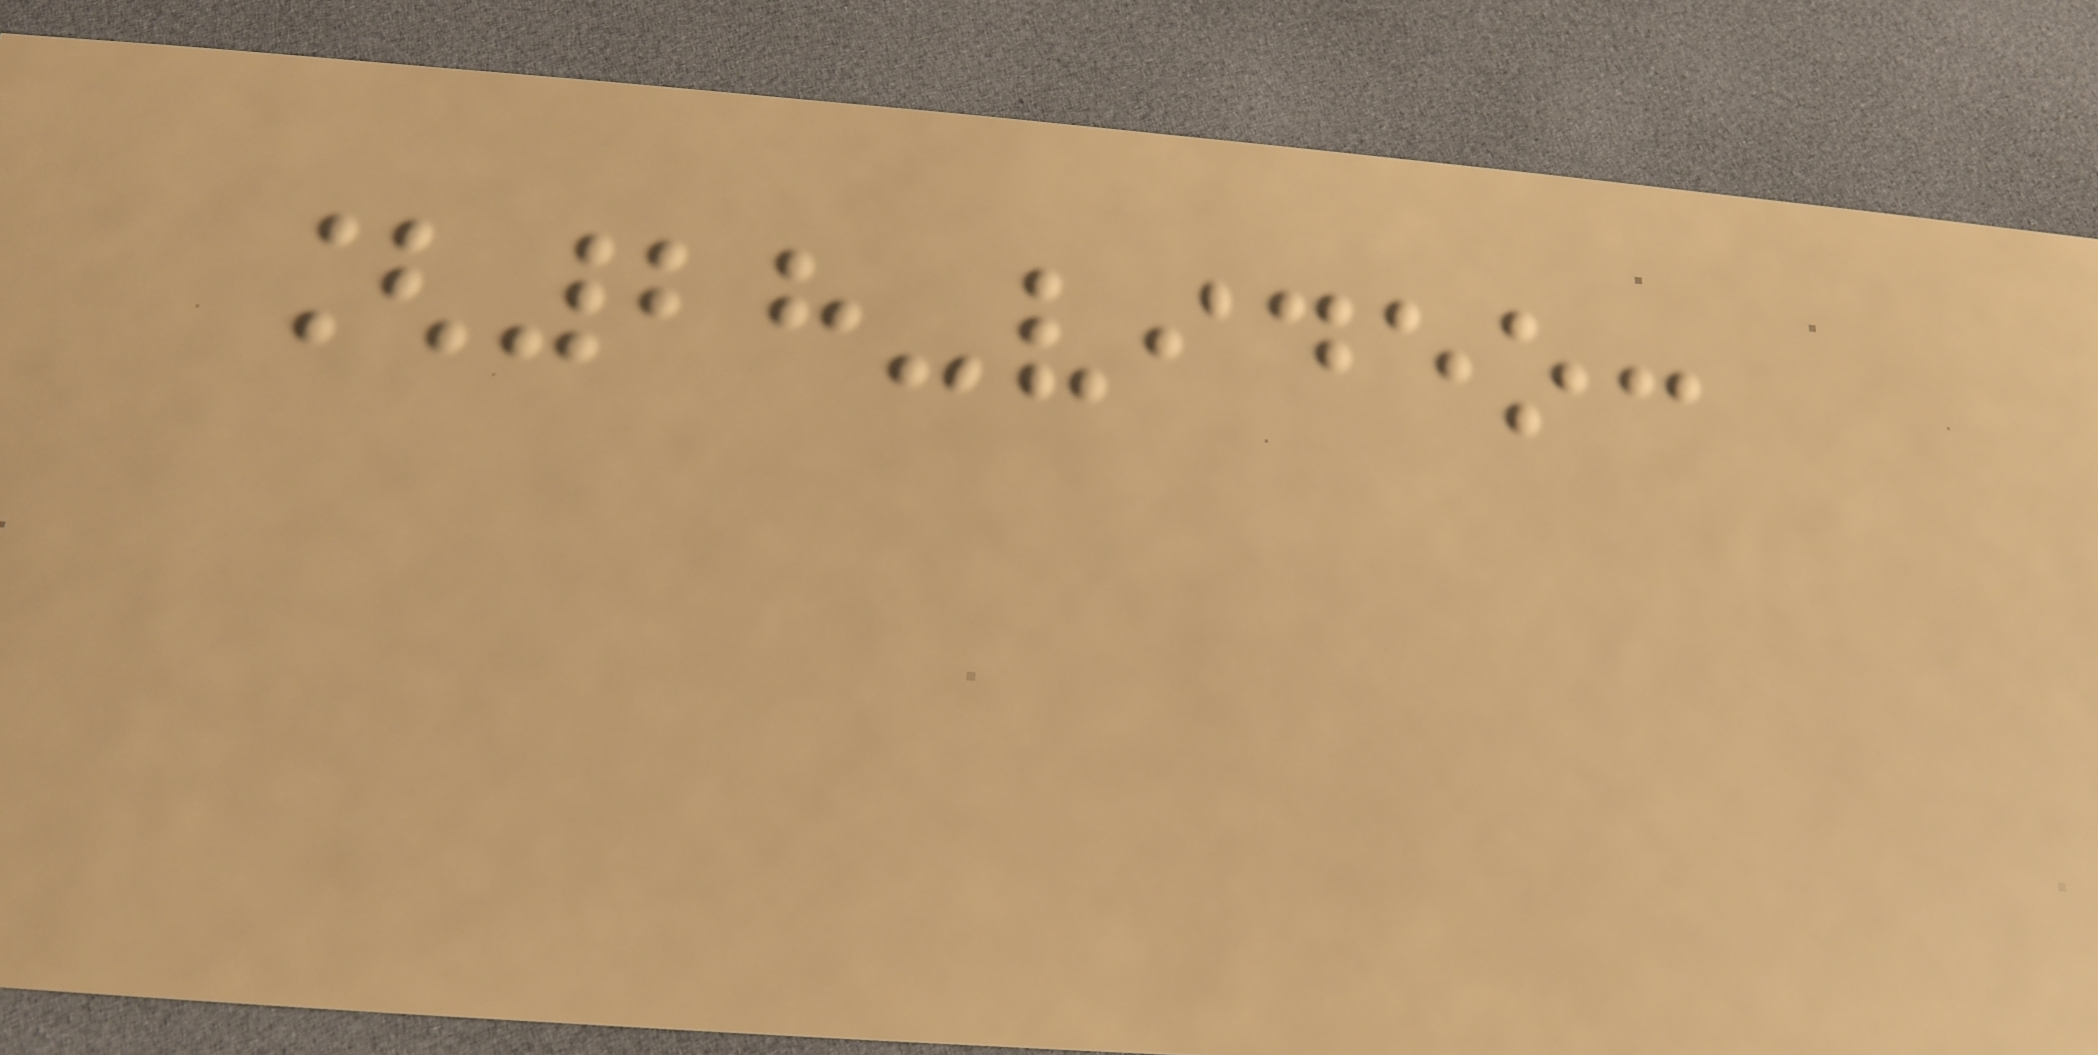[28-video:
